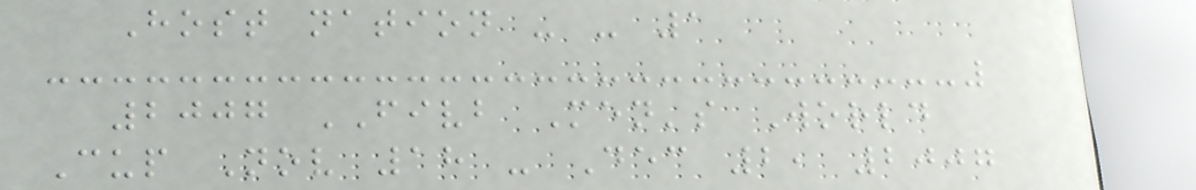Host nation - - 1
2007 FIVB Men's World
Cup Nov 18 - Dec 2, 2007
